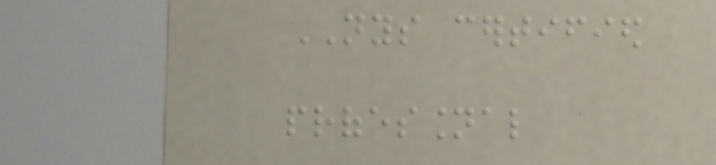NYS certified
professional
